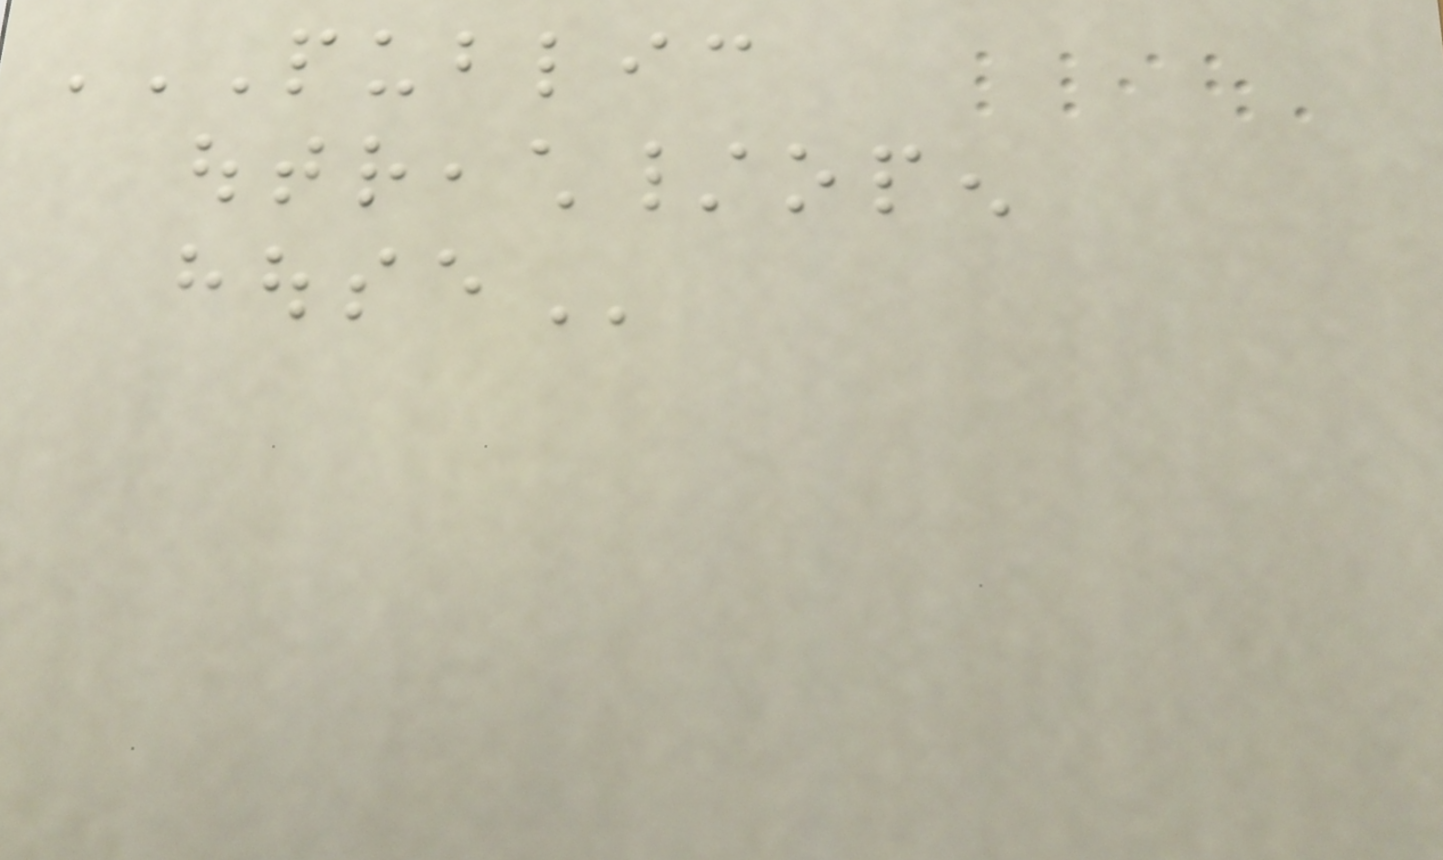PUBLIC
OUTREACH/OPEN
HOUSE
